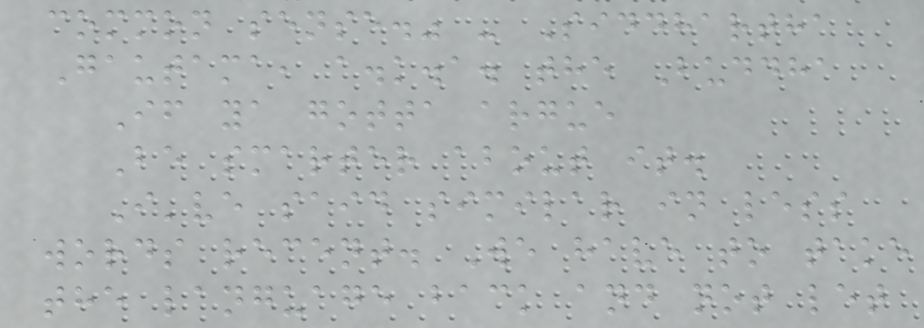common sense." - Siddhartha
Gautama, a.k.a. the Buddha
If ya gotta argue
Be smarter about it.
I've said similar in less
words recent. We have to take
the language back and not let
